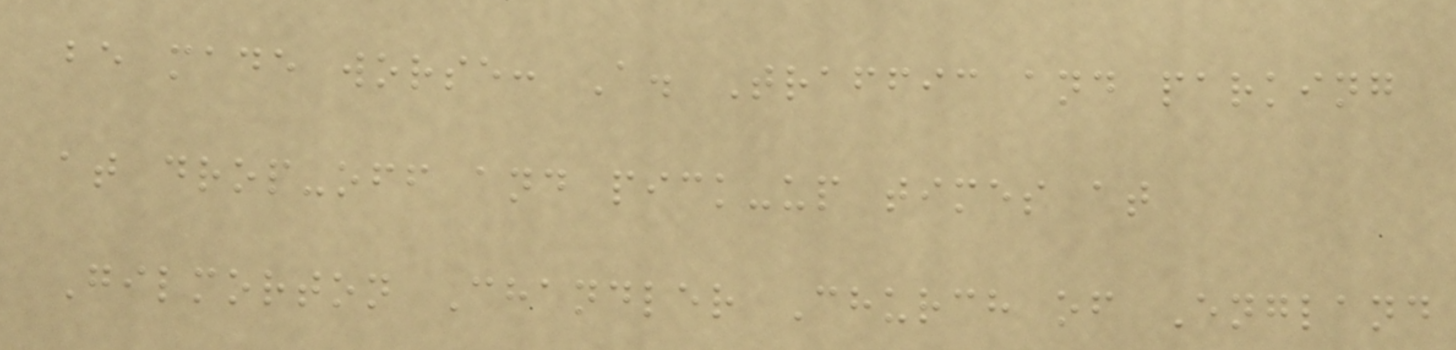be made worse: A. Traffic and parking
at drop-off and pick-up times at
Gilmorton Chandler Church of England
